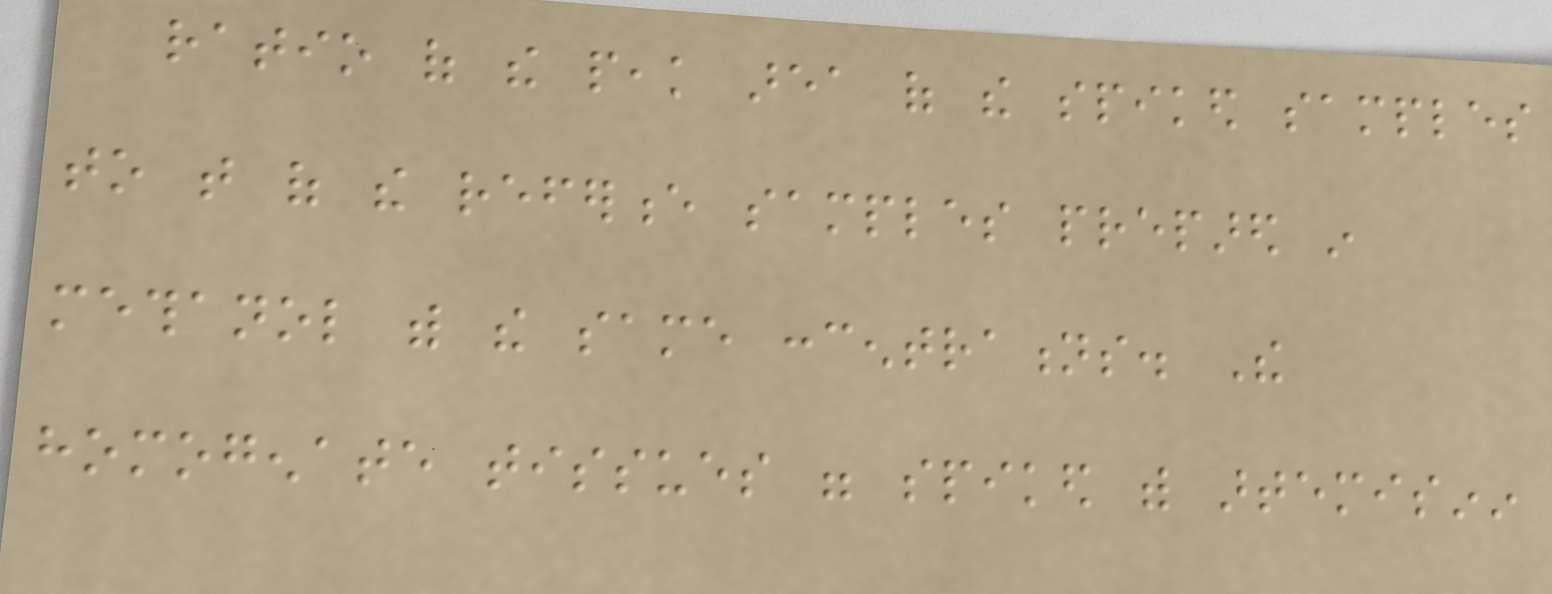ratio of the peak area of the spiked samples
to that of the reference samples prepared in
methanol with the same concentrations. The
homogenate tissues were spiked with artemisinin
